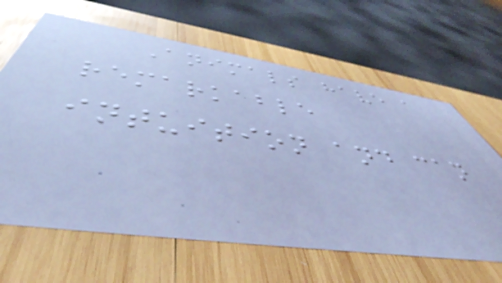Animals have a
remarkable
intuition and can
